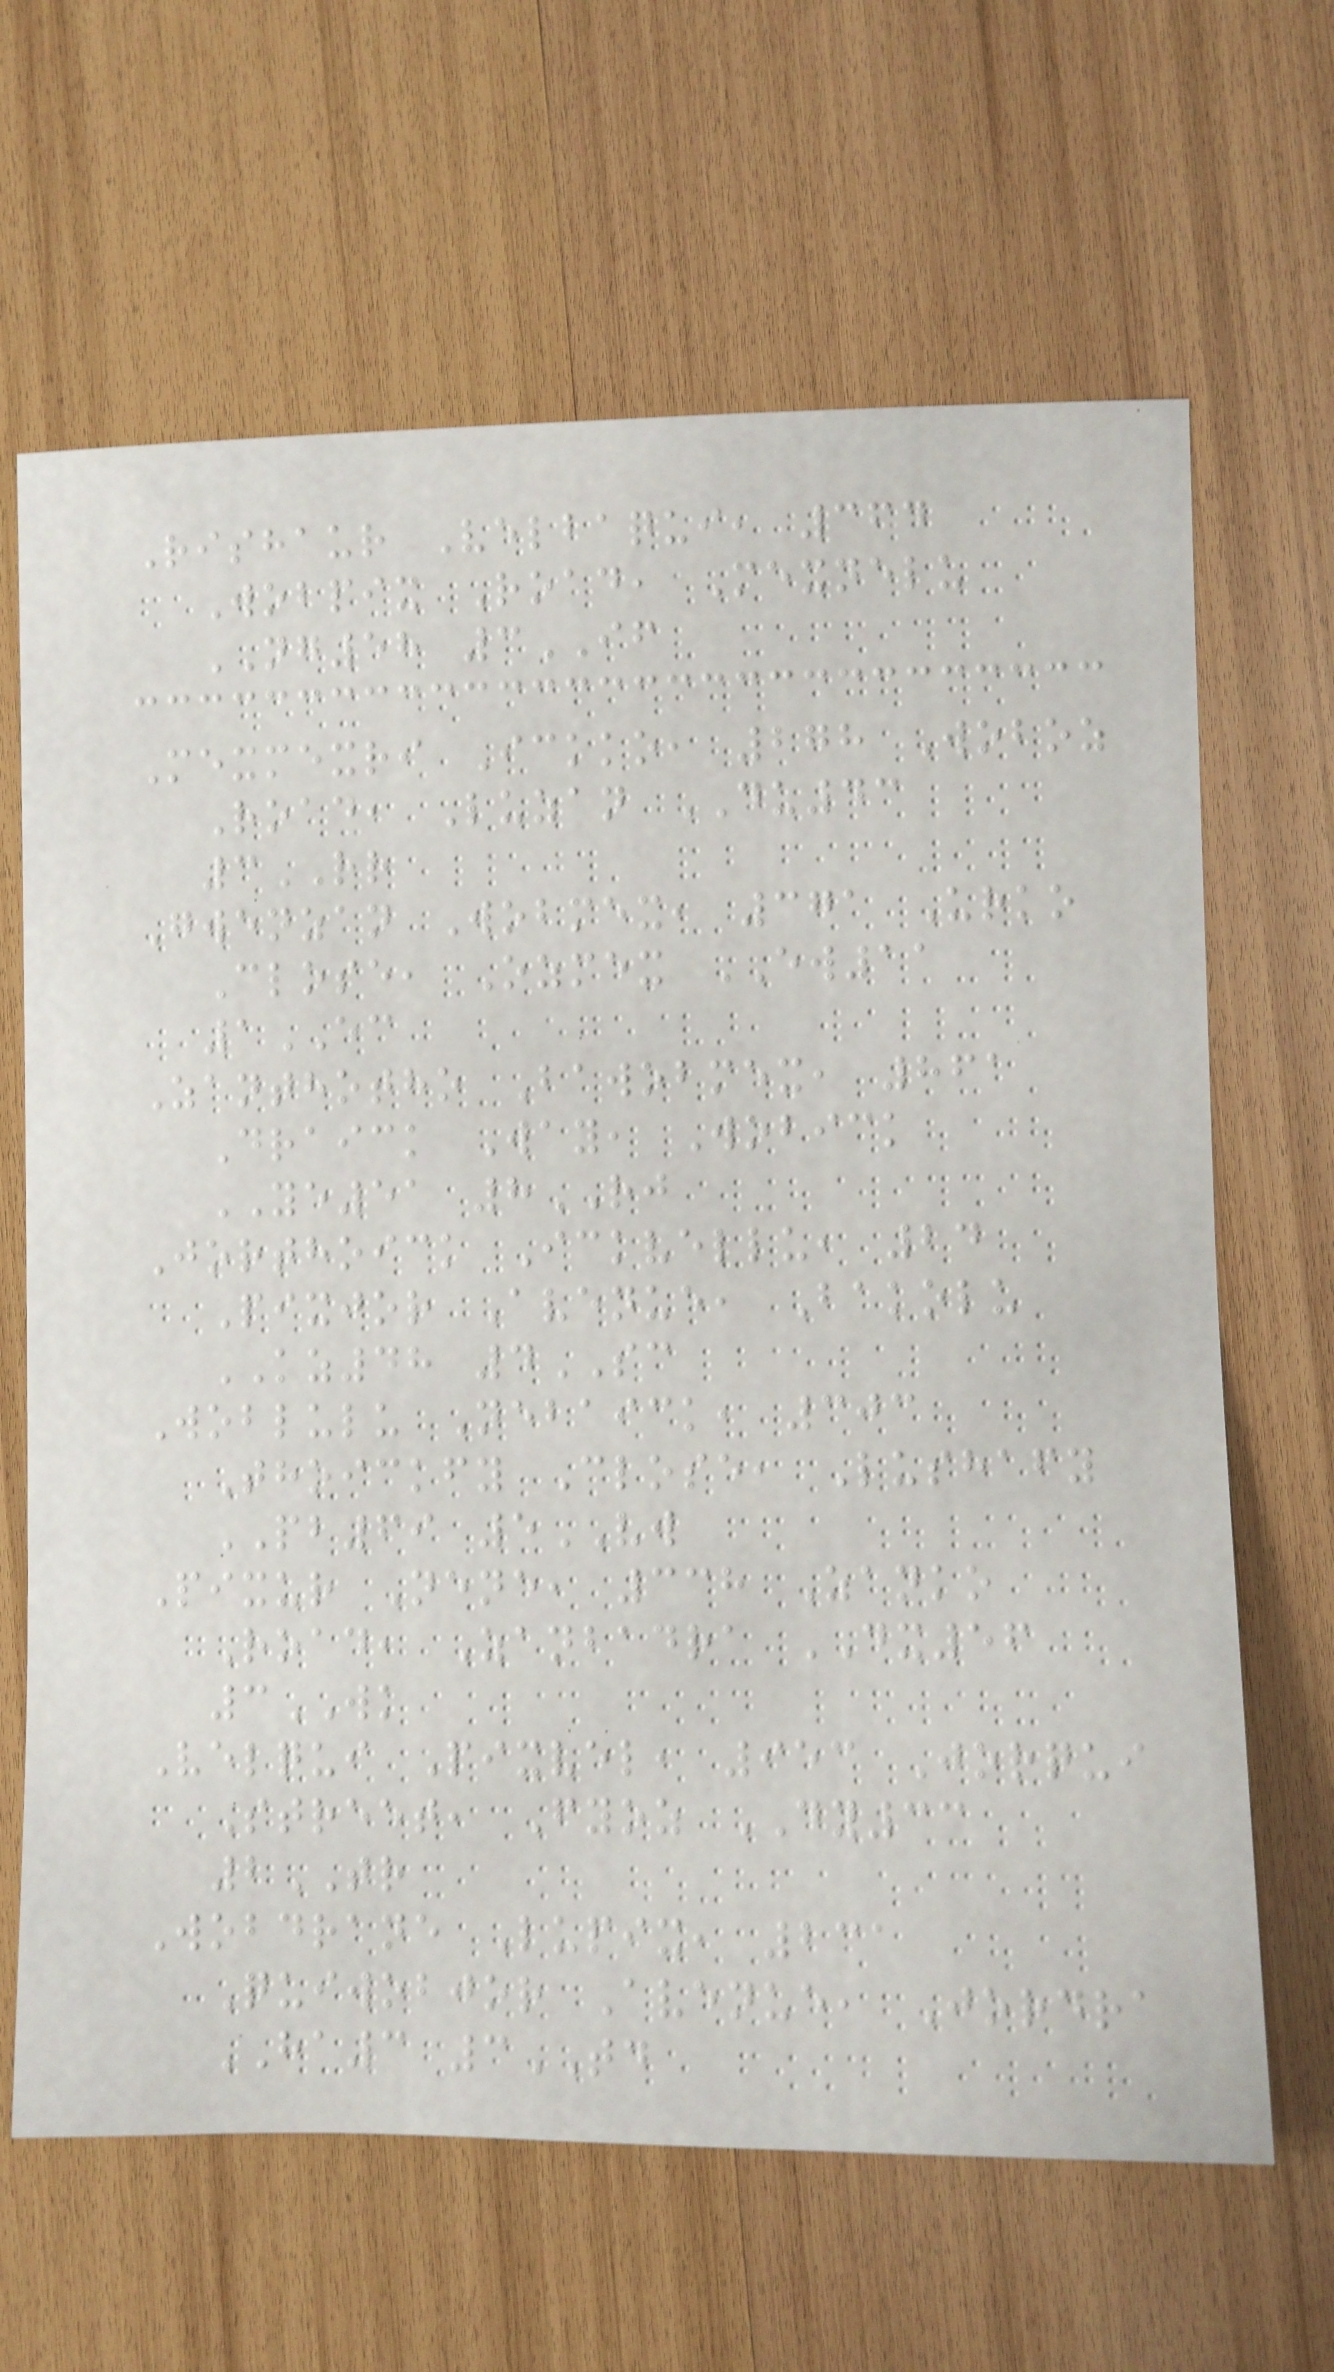Rishaur Velbaqui, 364
Wobpix Road, Mexnelu
NG58 3IF
Mexmexri Ickko, 278 Woboz
Road, Luzan DU43
3RR
Gwenzan Wobmex, 371 Urko
Close, Ozmex EW11
1EC
Zanthotho Bawobmex, 861
Draick Way, Wobick
YE51 8RJ
Jorthoick Ickvellu, 24
Pixjor Avenue, Bakolu
KZ48 4SC
Woblulu Nebaick, 303
Thoickfy Close, Lushafy
PB69 5VW
Pixur Nene, 338 Zanko
Road, Zanbadra DX56
3WK
Velqui Pixvel, 953 Jorqui
Street, Fyoz DY33
2TR
Wobdrane Lupix, 231
Quiwobjor Avenue, Jordra
HA3 3TD
